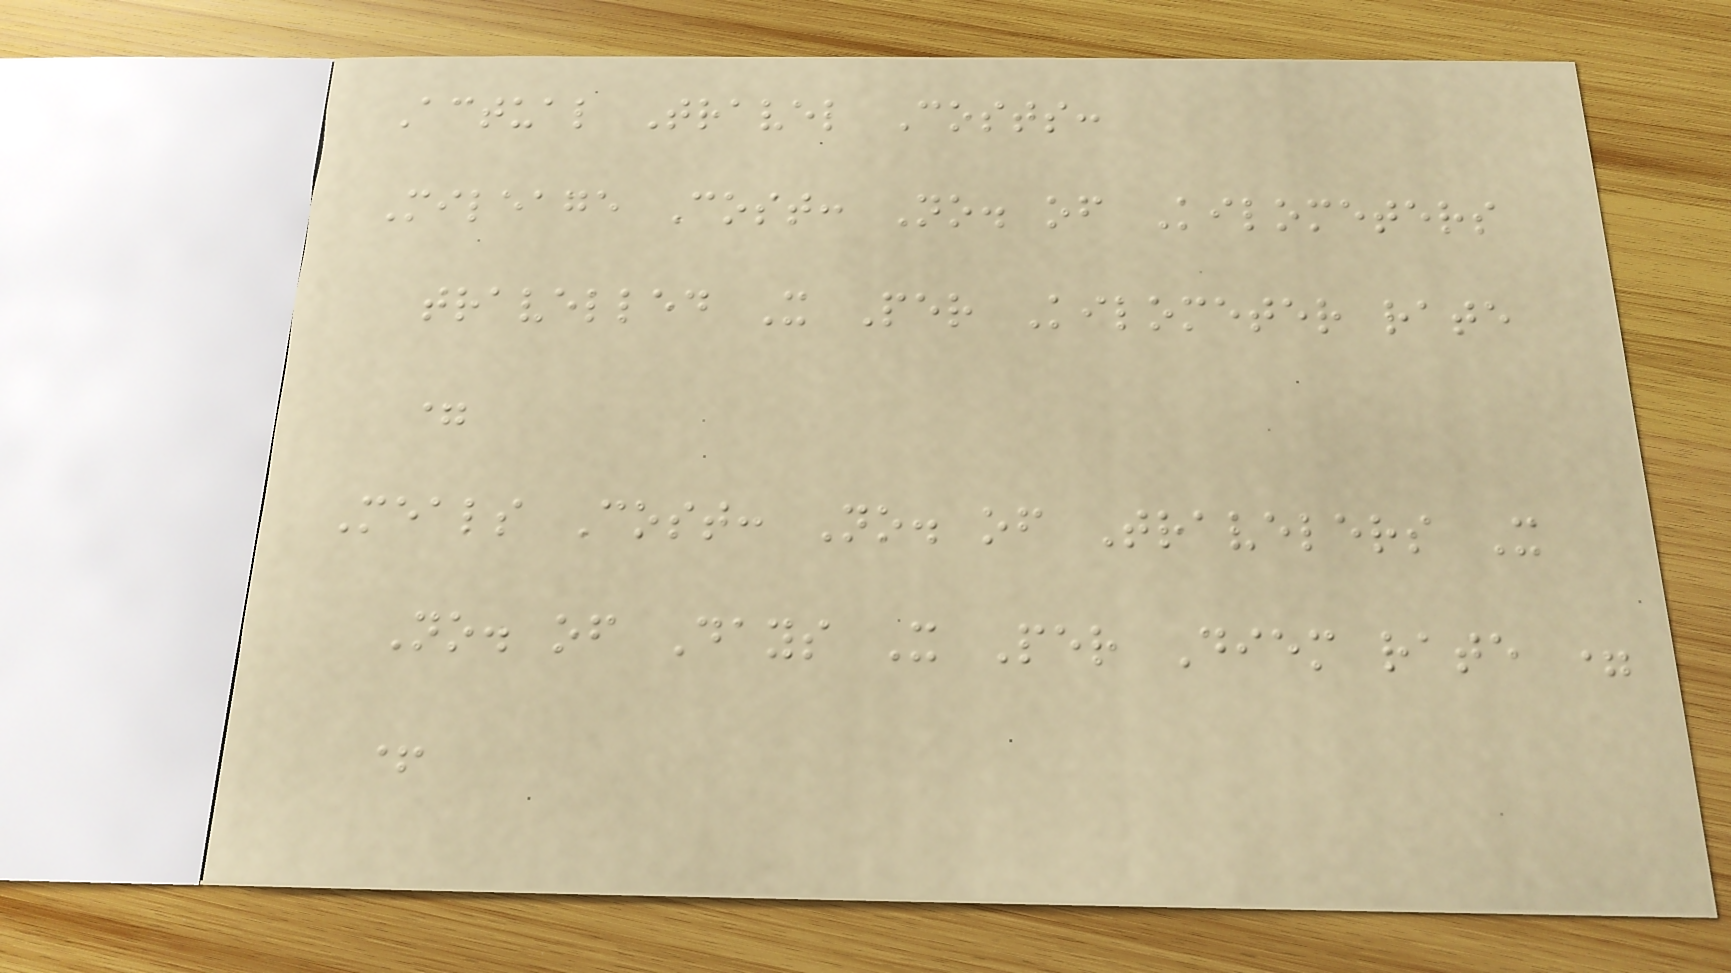Actual Travel Costs:
Mileage Cost: No. of Kilometers
travelled X Per Kilometer rate
=
Meals Cost: No. of Travelers X
No. of Days X Per Diem rate =
+
